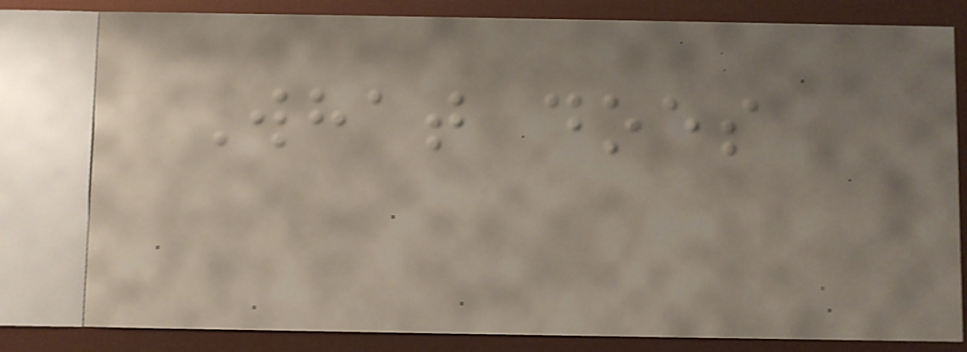What does
